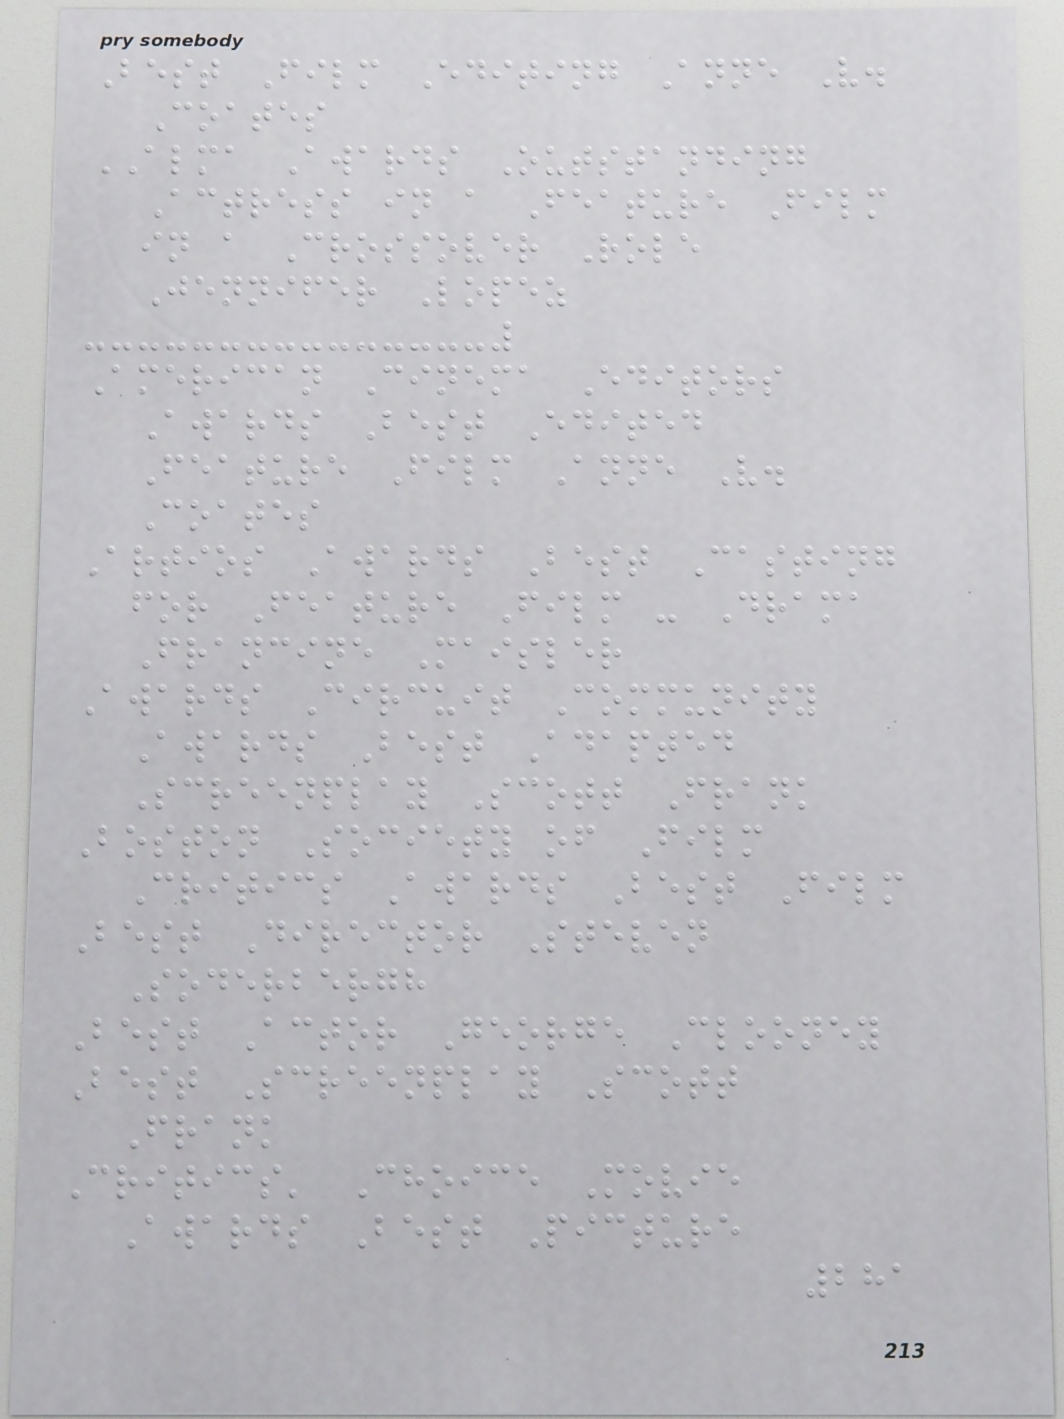Best Film Editing Anne V.
Coates
ALMA Awards Outstanding
Actress in a Feature Film
in a Crossover Role
Jennifer Lopez
American Cinema Editors
Awards Best Edited
Feature Film Anne V.
Coates
Artios Awards Best Casting
for Feature Film - Drama
Francine Maisler
Awards Circuit Community
Awards Best Adapted
Screenplay Scott Frank
Boston Society of Film
Critics Awards Best Film
Best Director Steven
Soderbergh
Best Actor George Clooney
Best Screenplay Scott
Frank
Critics' Choice Movie
Awards Best Picture
281
